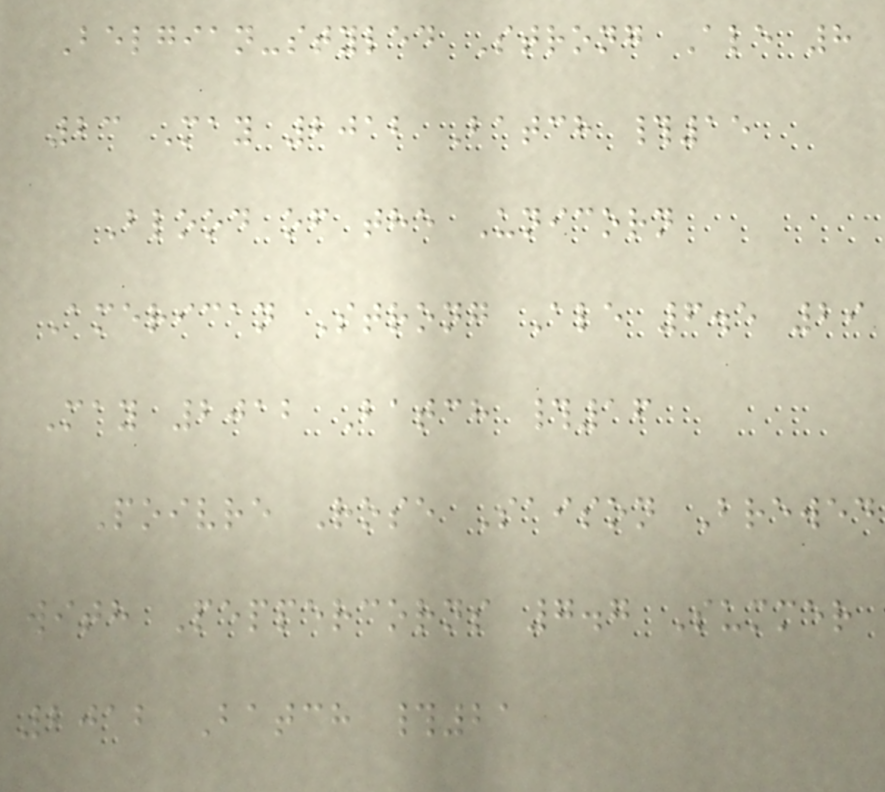Belgian-styled Strong Ale 8
23 May 2012 Batch #15
Blood of the Unicorn
American Strong Ale 6.5 29
May 2012 Batch #16
Poivre Rose Saison Brewed
with Peppercorns 7.7 Summer
2012 Batch #21
